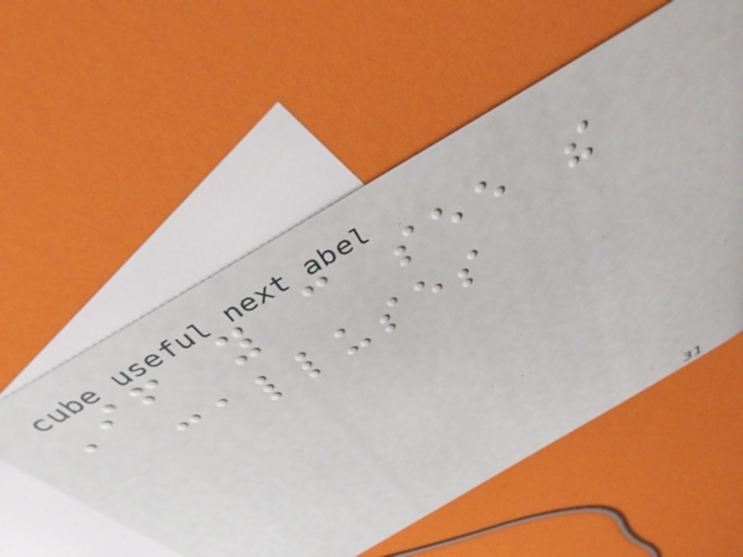If you can see the
calluses
